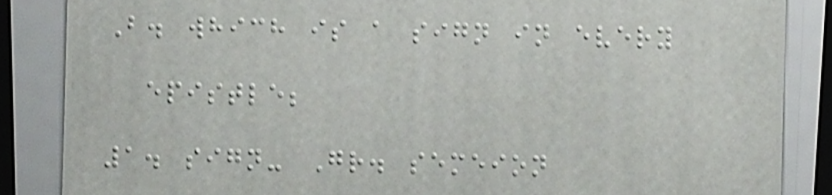B. which is a sign in every
epistle;
1. sign- Gr. semeion
